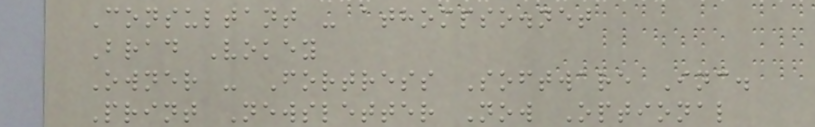Consultant - athompso.net
Brad Vokey
Owner - Fortress Software Inc.
Print Newsletter Now Optional
